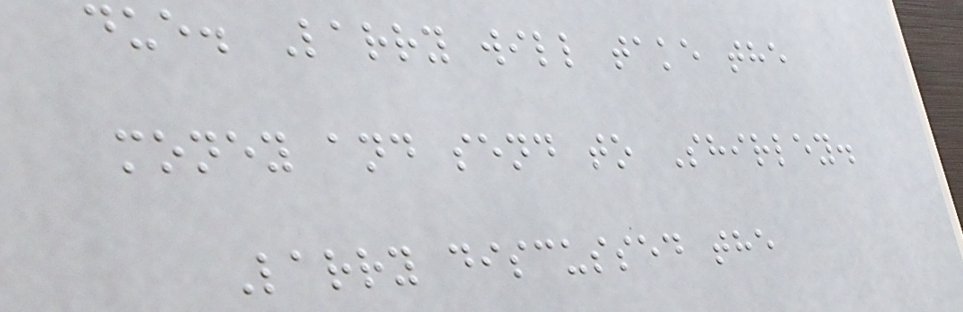due. Larry will take the
money and send to Shirley.
Larry discussed the
